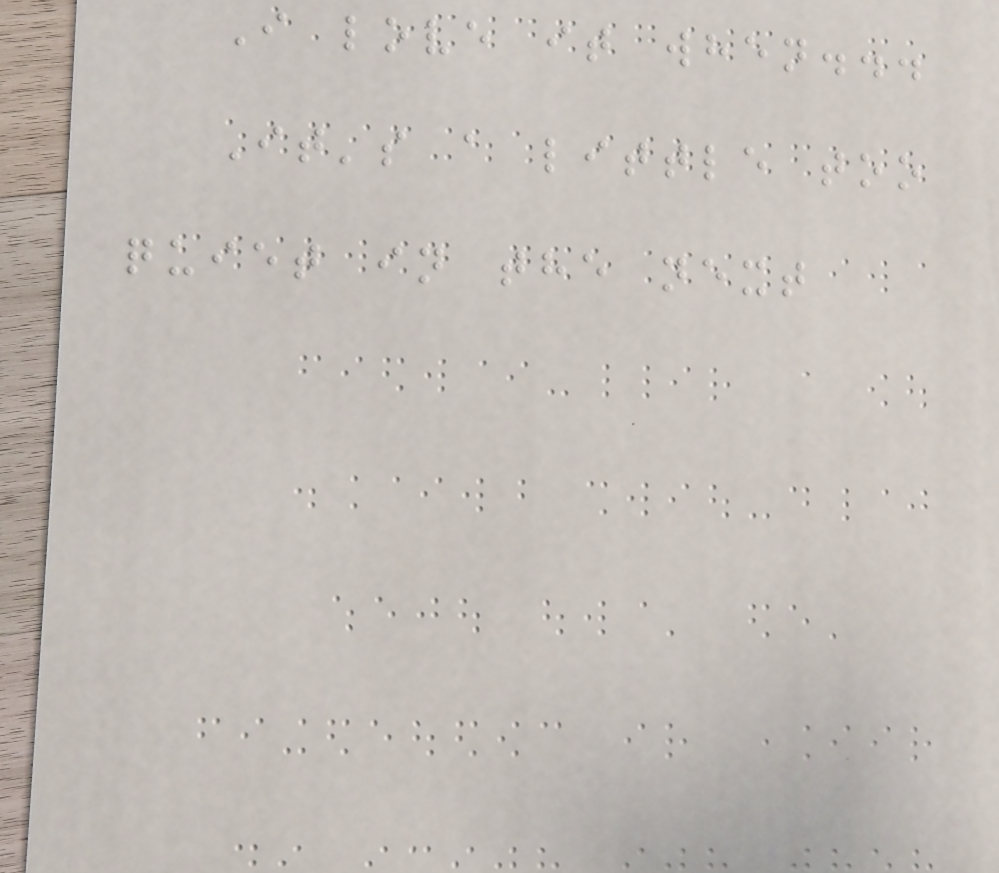I love it when...
It's a little too
quiet in the next
